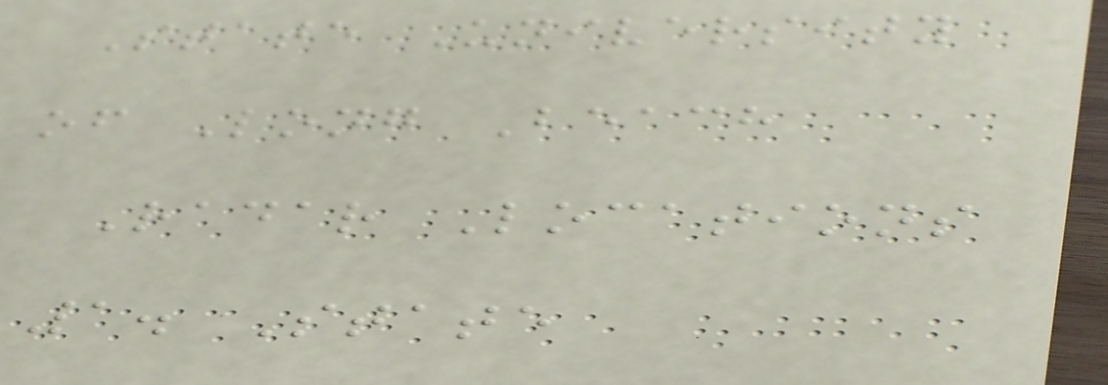State University
of Long Beach
Radar Locations
1. State
